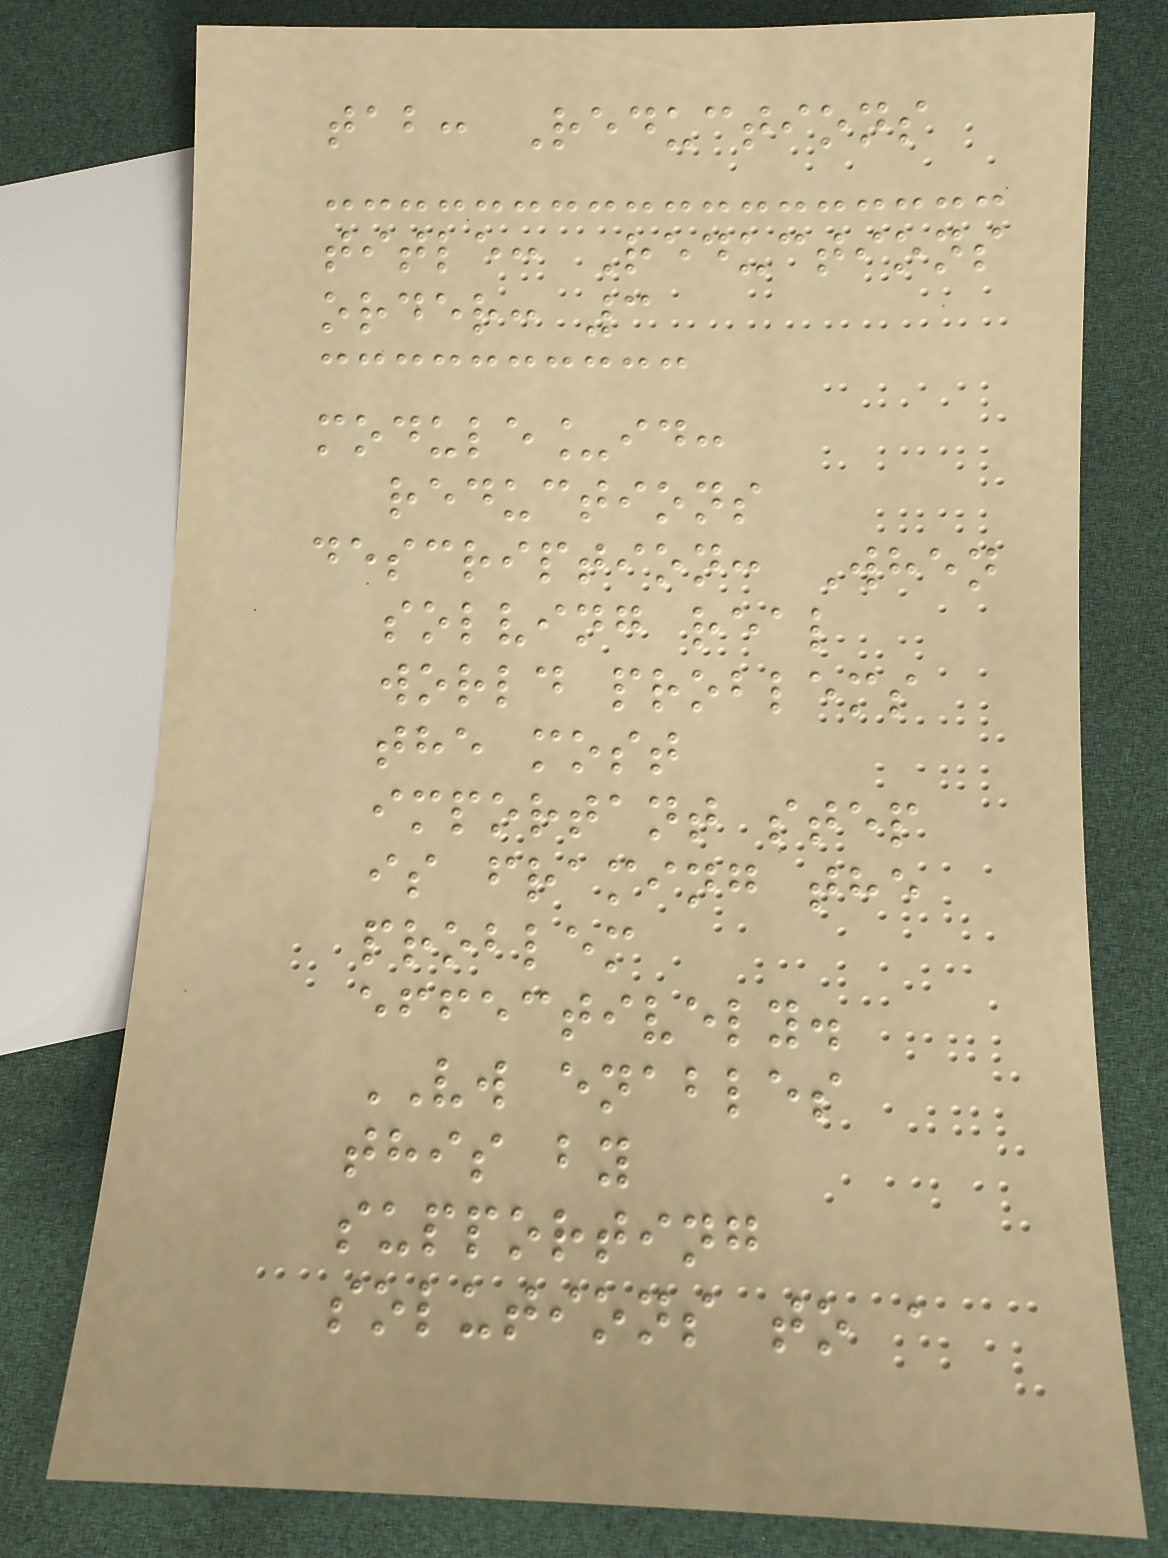tab: Reductions
title: Reductions
order: 3
module_id:
reductions
description: When
solving real
world problems
the most
important step
is framing the
problem
effectively.
VW enables
this by
supporting
solutions to a
